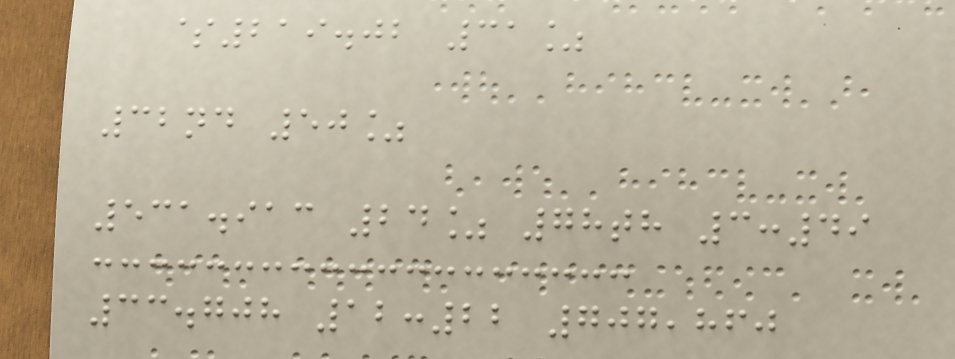$219.02 31%
32nd 50%
531.913 24% 78th 3:49
33.708 12:22 707,860
